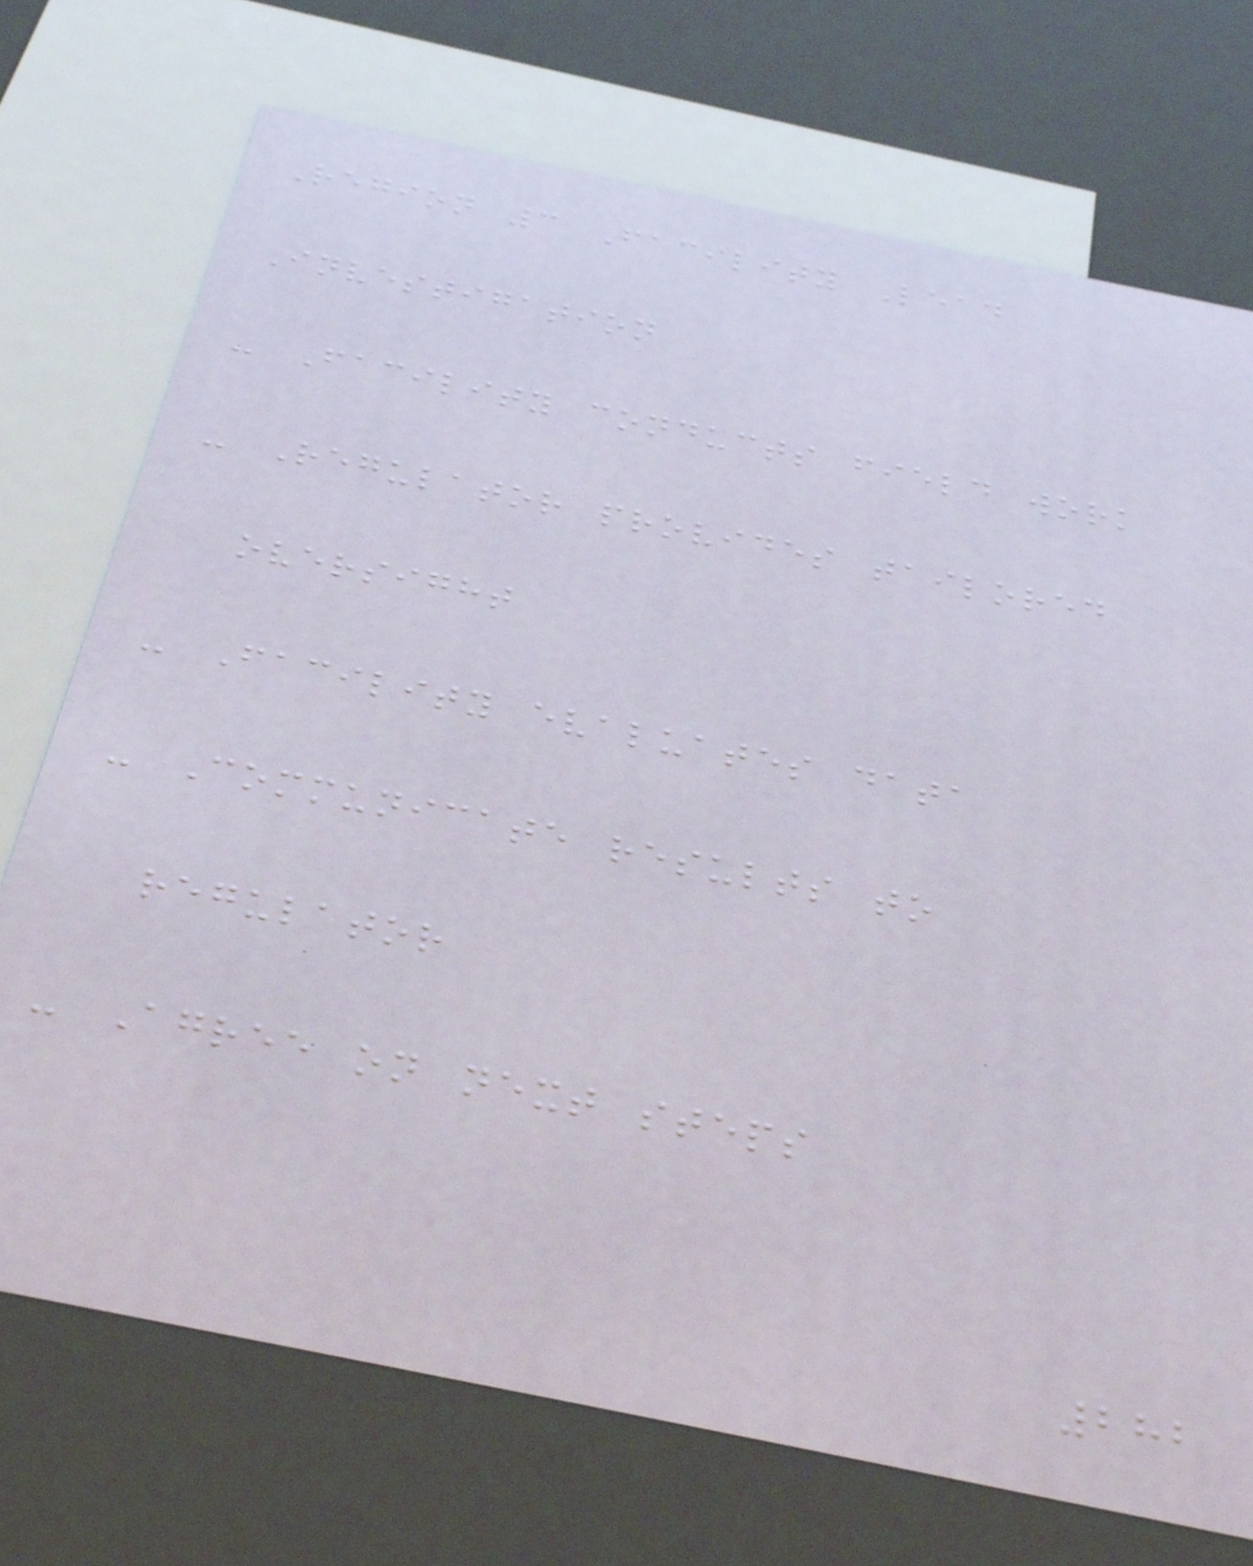Region 3 Facility Lead
Investigation
- Facility conducts field work
- Regulator provides tailored
oversight
- Facility evaluates data
- Communicate results to
regulator
- Agree on next steps
282
